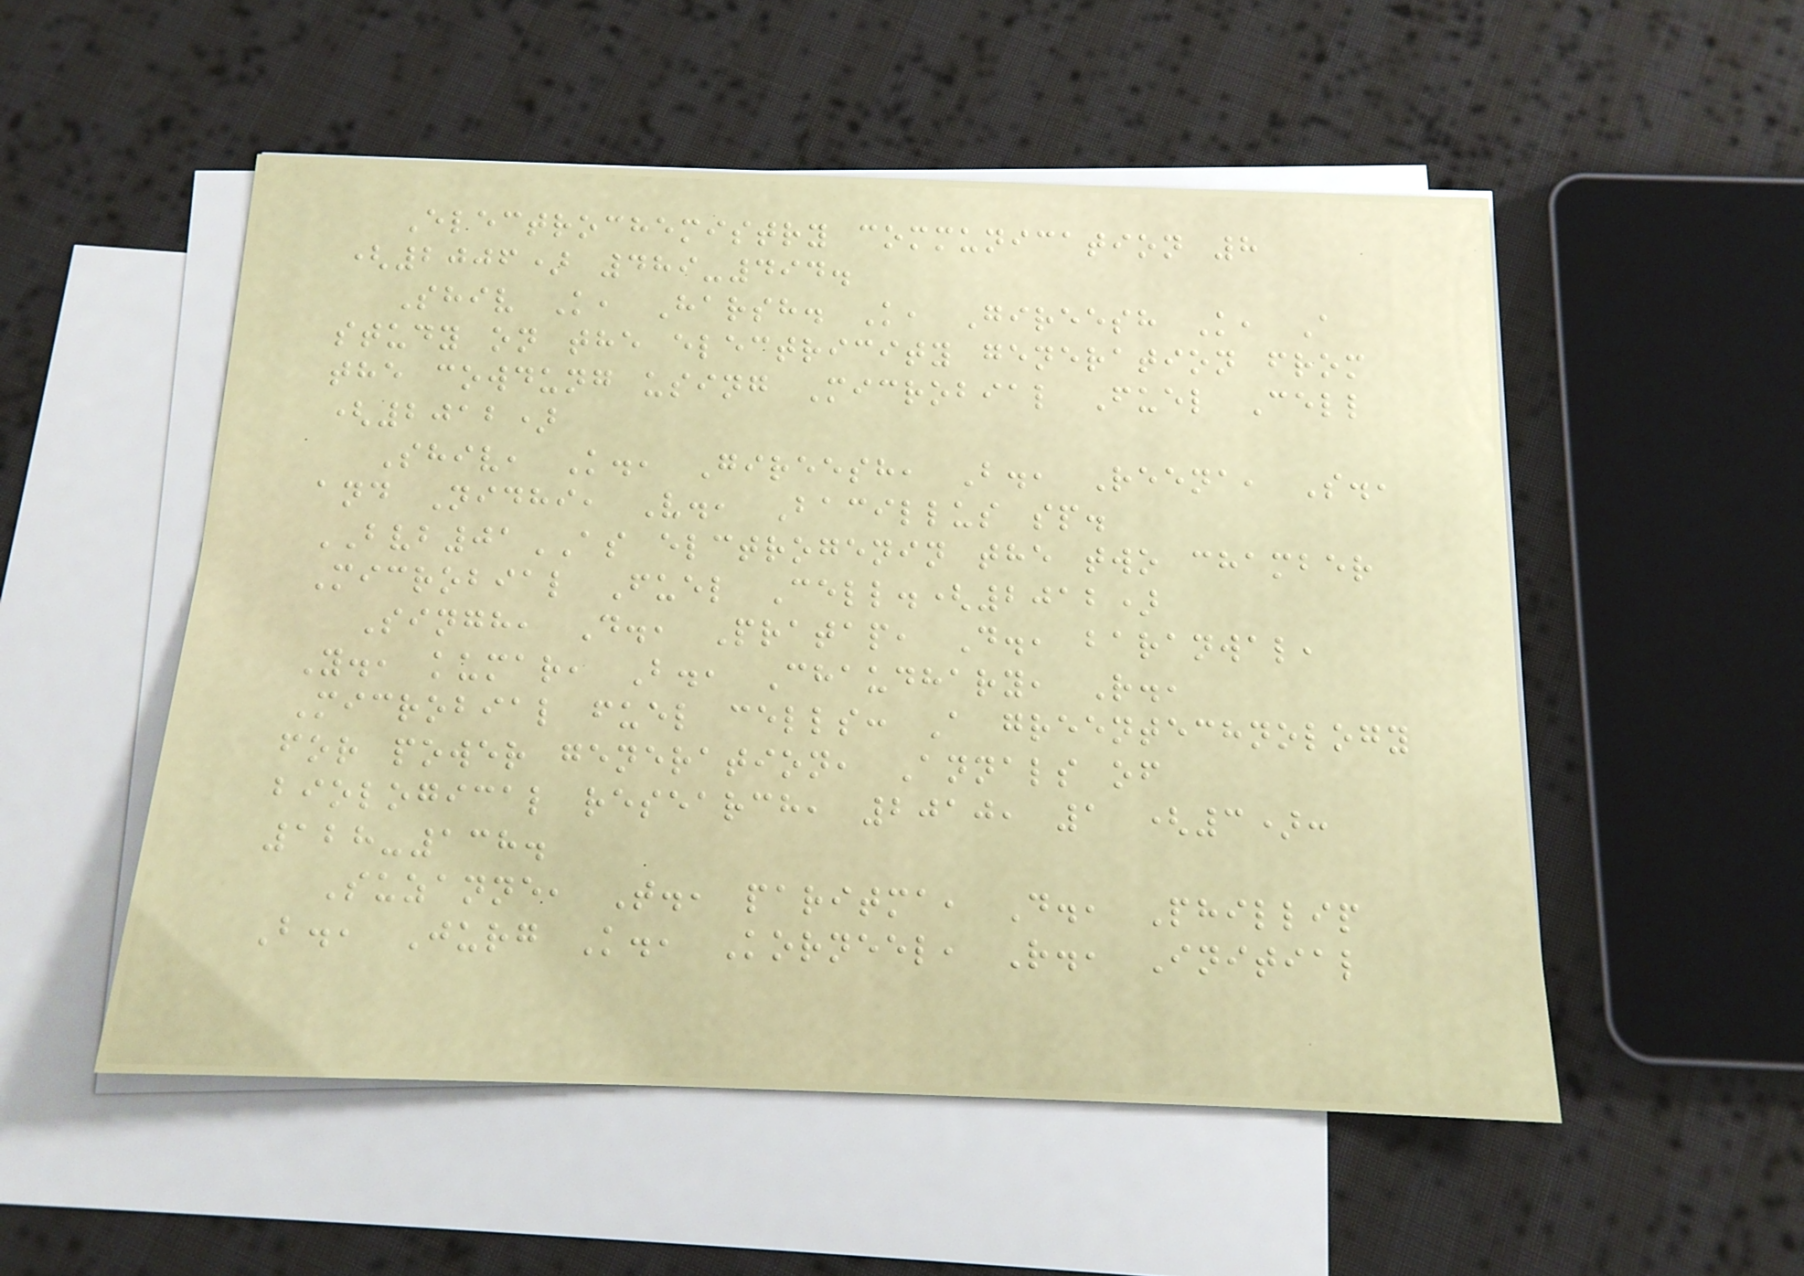Electrochemistry communication 8
(2006) 489-494.
Shiv K, Harsh. K, Gireesh K, A
study on the electricity generation from
the cowdung using Microbial Fuel Cell
(2012)
Shiv, K., Gireesh, B., Reena, S.,
and Nidhi, V., Bacillus sp.
BVB01AS elctrogenin the two chamber
Microbial Fuel Cell.(2012)
Singh, D., Pratap, D., baranwal,
Y., kumar, B., Chaudhary, R.,
Microbial fuel cells: A greentechnology
for power generation, Annals of
biological research, 2010, 1 (3):
128-138.
Suzanne, T., paritma, D., Phillip
B., Jurg K., Korneel, R., Initial
